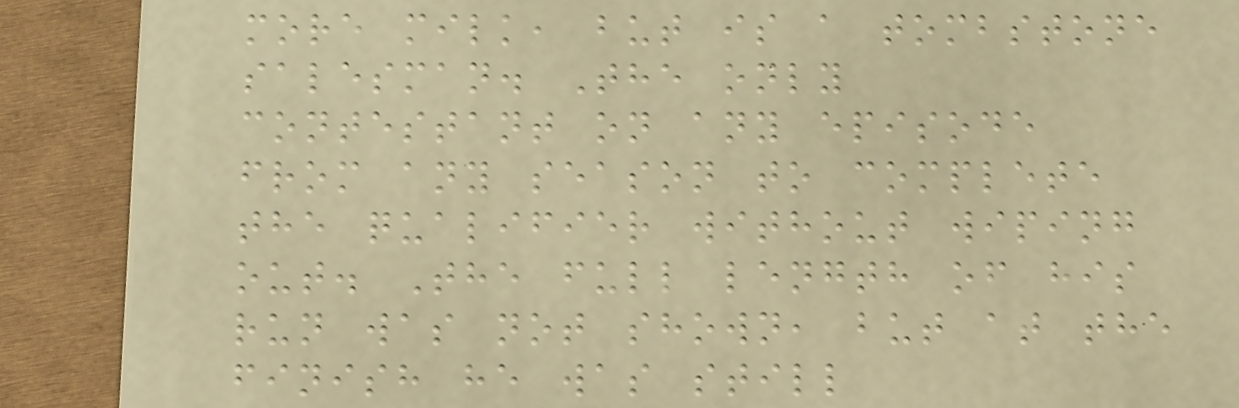more milk, but is a tombstone
salesman. The only
contestant on any episode
from any season to complete
the qualifier without wiping
out. The full length of his
run was not shown, but at the
finish he was still
